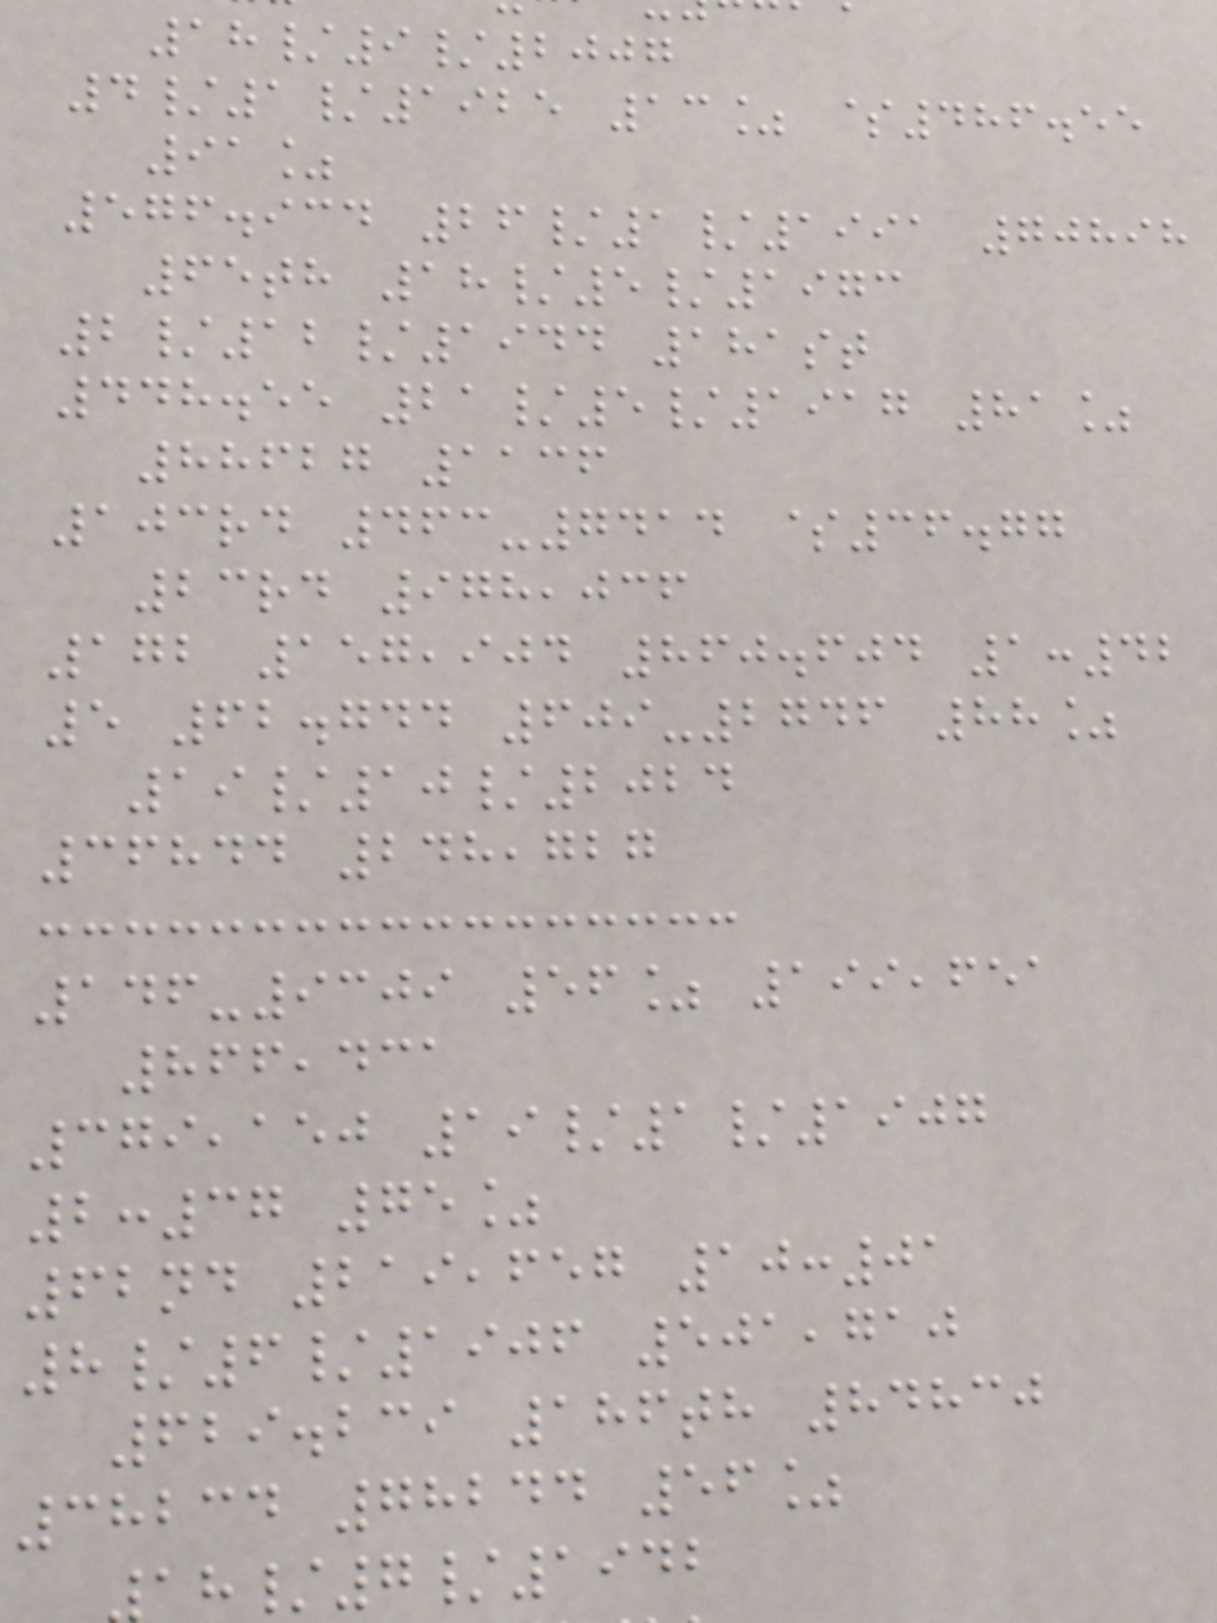18/9/2007
4/1/1925 13% $486.55
91%
576.934 26/1/1991 70898
65th 18/5/1973
2/12/1944 181st
448.55 21/5/1917 81%
88627 1136
103rd 463-7414 $36.77
23rd 978,036
172 157,904 860.604 1:42
5 62.744 609-2746 88%
19/10/2024
36844 248,727
146-9309 56% 199,651
866,431
379,150 19/1/1907
2:37 75%
62nd 219,657 10:01
8/6/1906 501,710
629.239 186th 84830
38234 78244 56%
/7/1942
